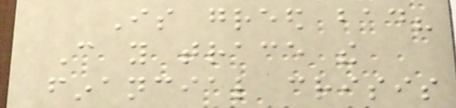Is greed bad?
Can you trace the
financial crisis
